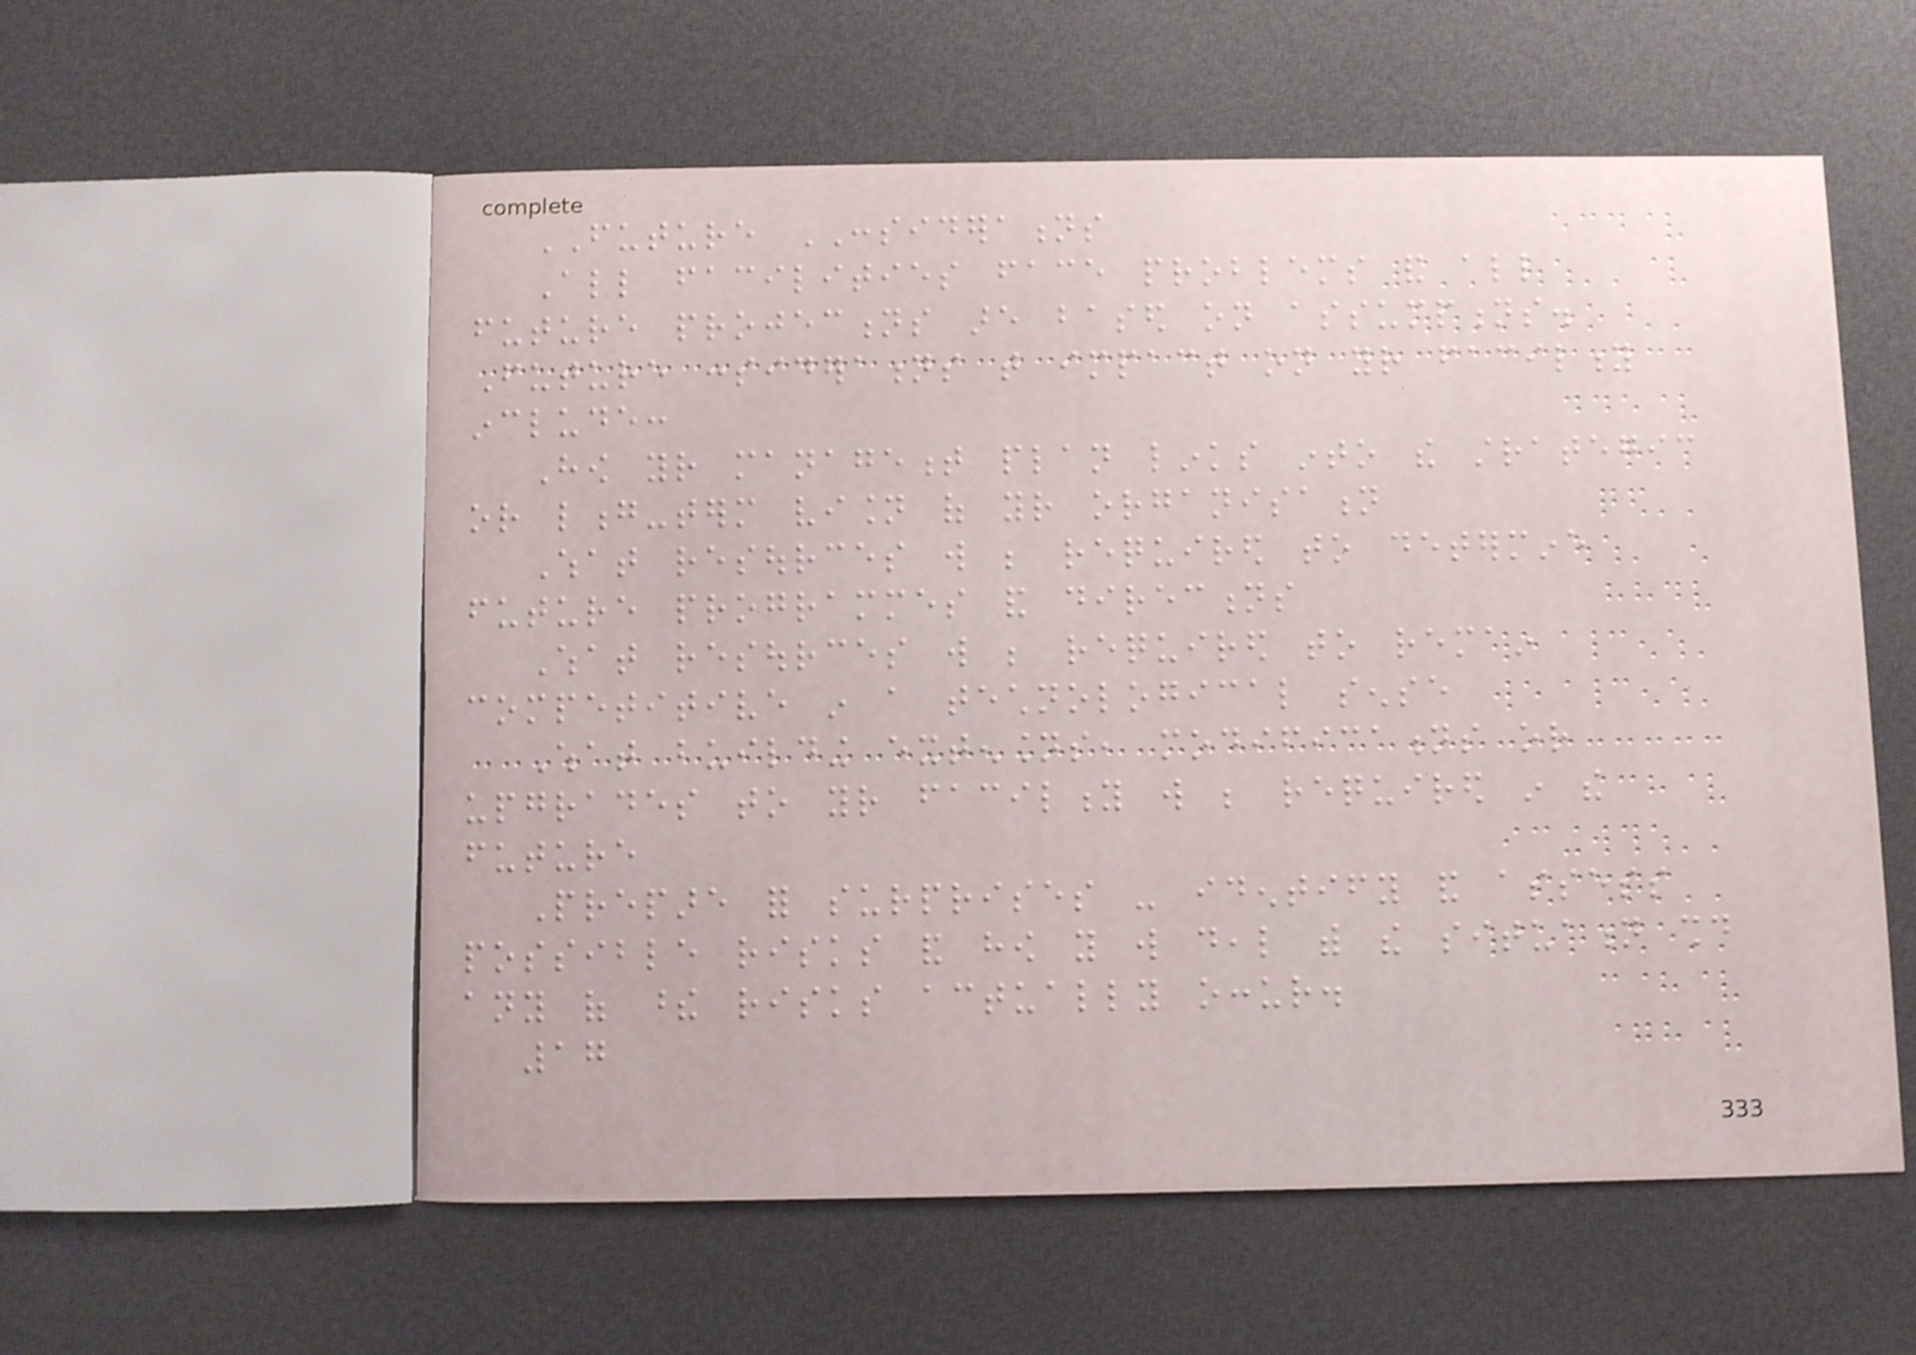FUTURE CONSIDERATIONS
All facilities face problems and all
future projections are based on assumptions.
Future considerations that impact on your facility
include:
How your management plan links into the strategic
or long-term vision of your organisation
What resources will be required to determine
future programmes and directions
What resources will be required to remain
competitive in a technological sense
What building extensions, modifications or
upgrades to your facility will be required in the
future
Prepare for surprises - identify and assess
possible risks and how you will deal with the situation should
any of these risks actually occur.
17
